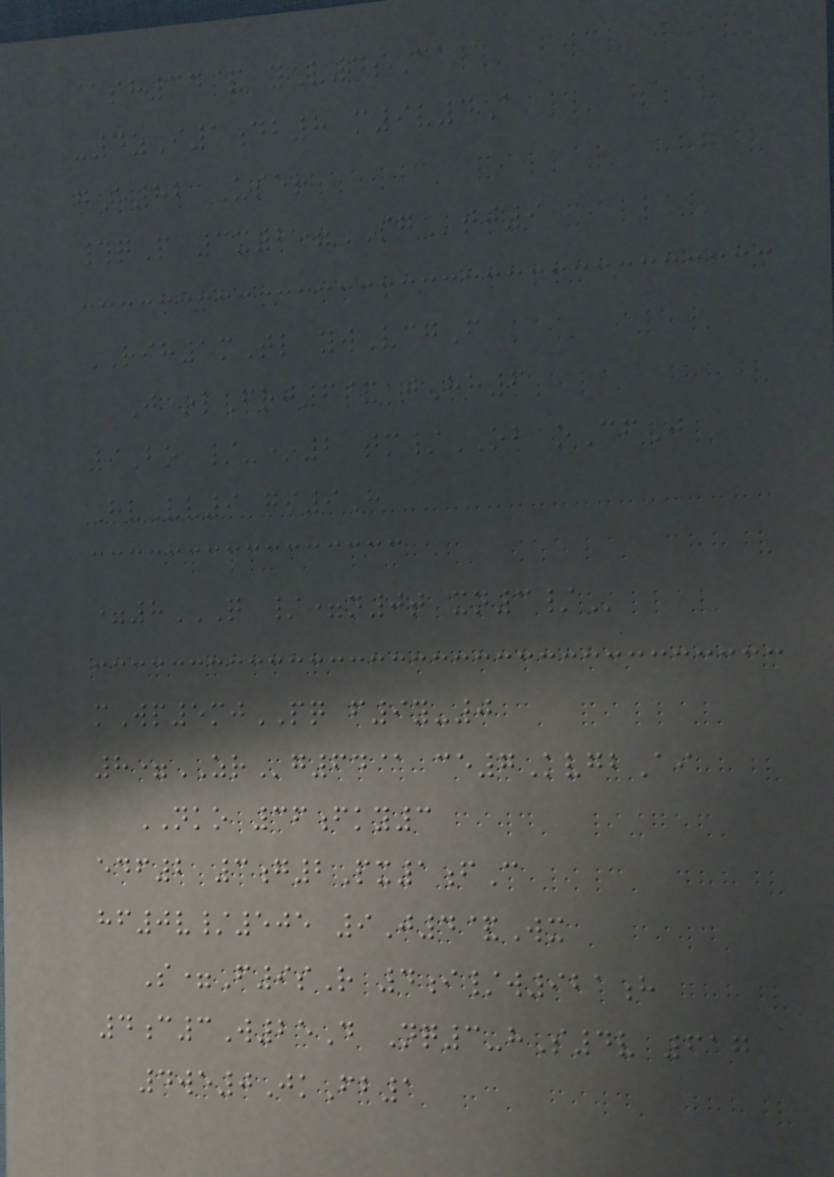@sh34& yV4sCa
-4zI1db8 m9v4A
gE82 User
#qP 3x2=SGtj9
RIH1mTl ywVcgF
J*lFrj6& jHh6
9Bo /-*2 tm/OB oCfJ
HvVv9 gi9H
=8Q /=N0T XN3/
mWp5mjPQ f9y-0
8=ZRg64@ ce7KvgbAi
NKO 36fky3
edf2 3g2Px1fC
hf0v/505 9J4&Wx
S=F9sR 4i/w921h
4c3W25D Nq3-hS4v 617
4we0JkFb1
